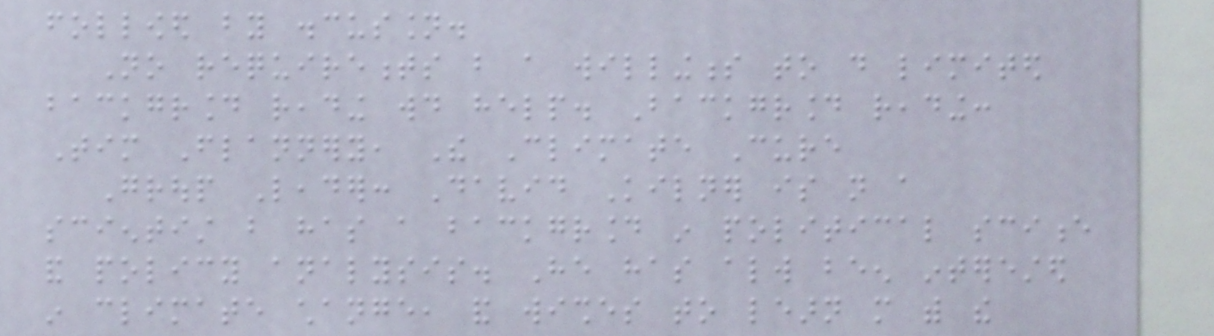followed by discussion.
No requirements but a willingness to do limited
background reading would help. Background reading:
Tim Flannery, The Climate Cure
Group Leader: David Kilner is not a
scientist but has a background in political science
and policy analysis. He has always been interested
in climate change, and wishes to learn more with the
